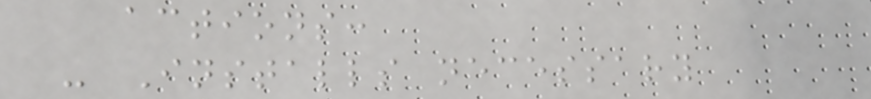actions:
- Installs necessary
